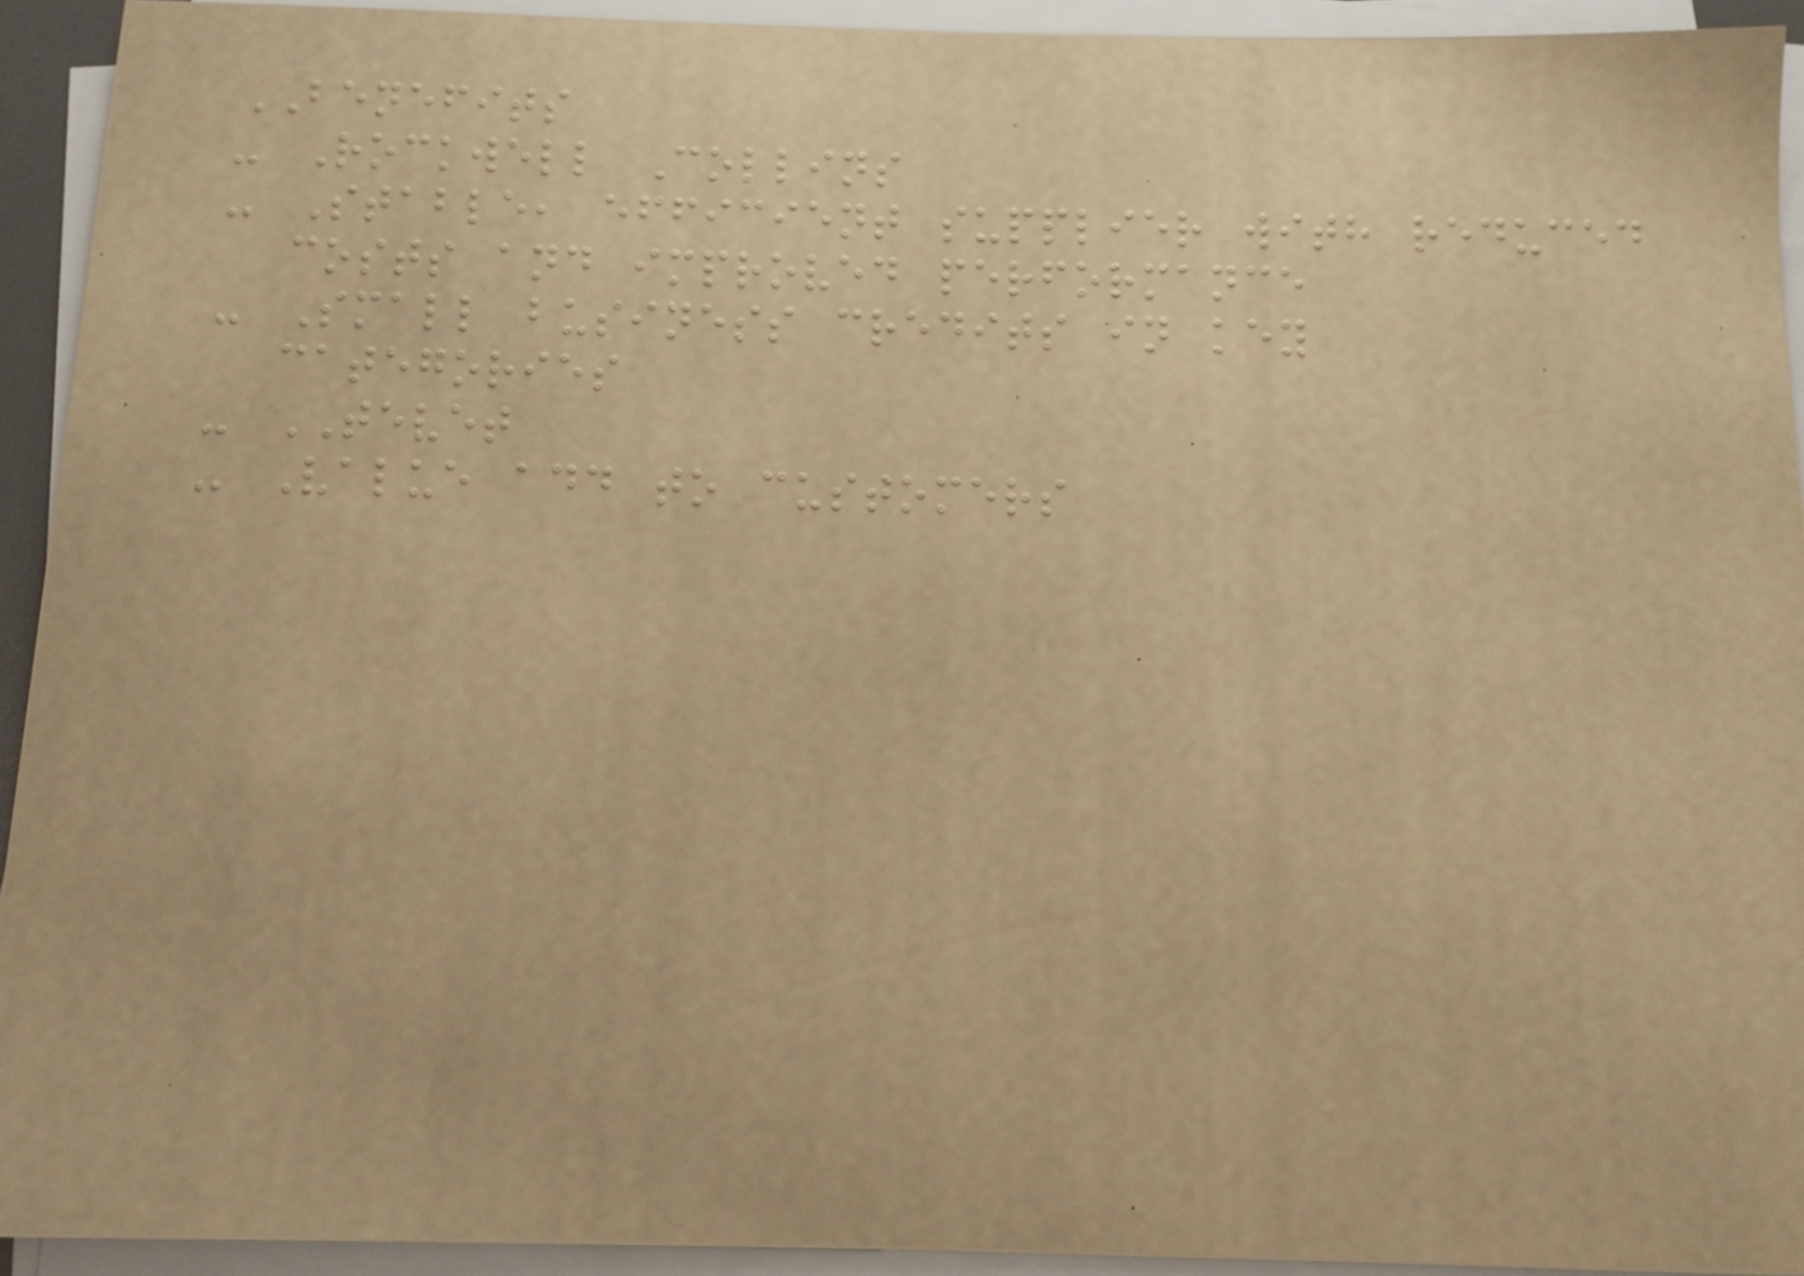BENEFITS
- Rockwell Collins
- Stable, efficient supplier with reduced
costs and improved performance
- Small business credits in key
categories
- TEVET
- Value add to customers
